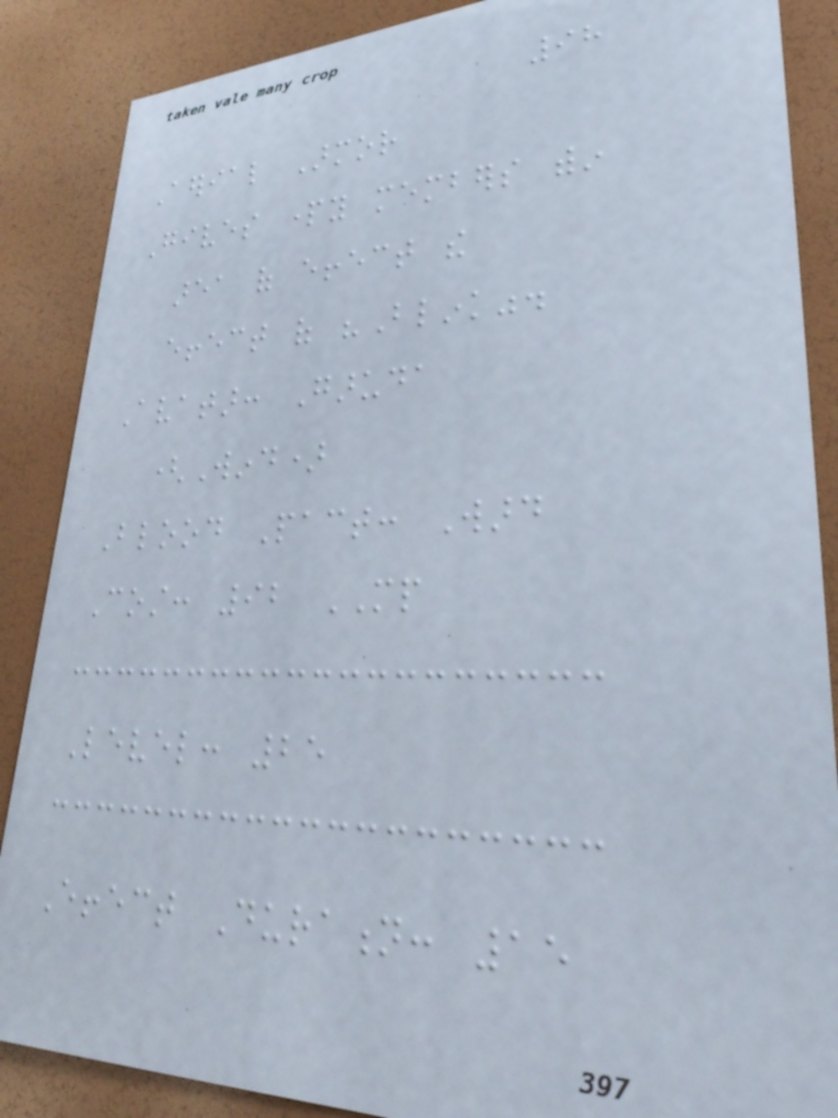98
Aerial Armor
Gives party members within
area of effect the
effect of "Blink".
Avatar: Garuda
(Wind)
Blood Pact: Ward
Cost: 92 MP
Level: 25
Effect Duration: 15
